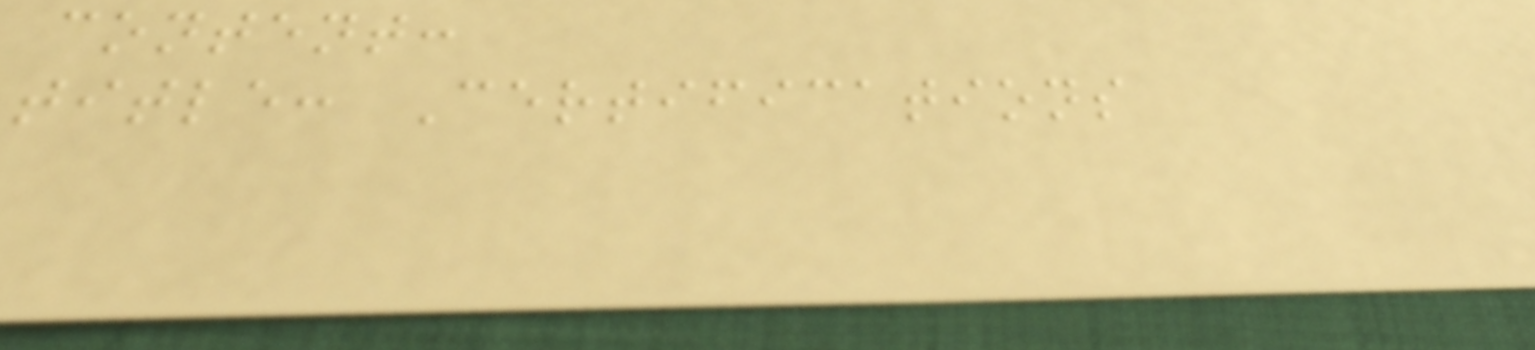content:
title: Certifications
